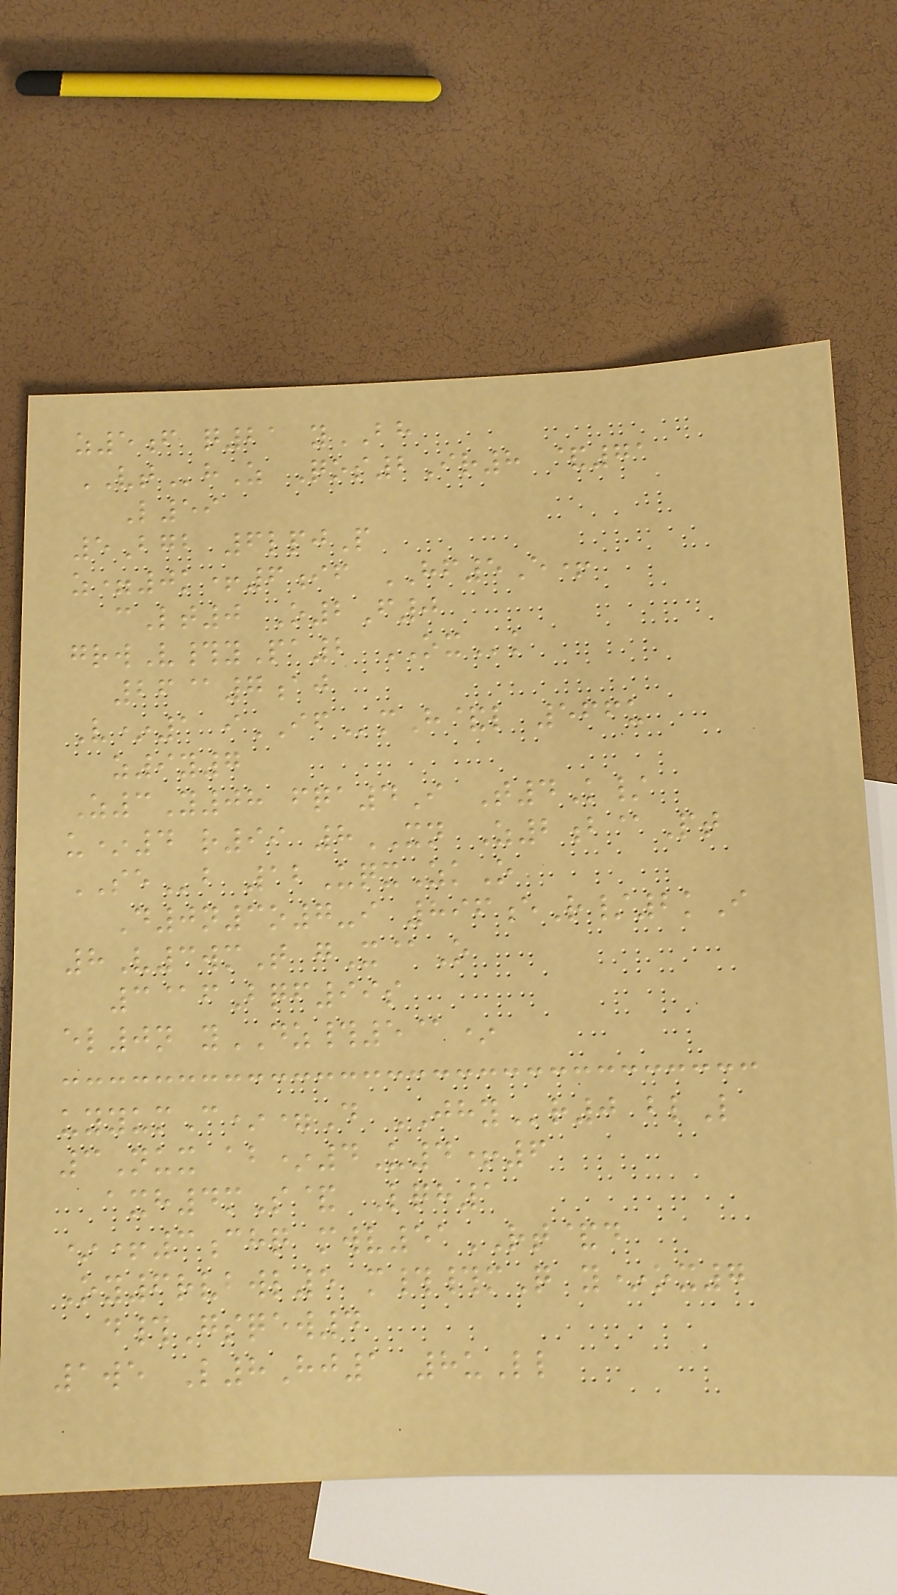z5f q21 yBH
VThZ Qos2Ir8 &71
L59
5Bgb 6lpjP
z=0k+6if HF5E+
cLt0 O2F0
grwV#yPa2 OXk
26@7aj
V*1 iIFmH&l 566u
z9y7
Z3Y08 fqa4I T4K/
u*4 r99 8XN Z2b@Pt
SEb 12UqxZkO
D0n3o7-i 896eR/2kI
8V3wmT gX@O
3@fBqf99s
el0n yDZ#5@*
uyyumC*=D JHYr0 blL
3Nux ab*4U4+6
axh4mS& Lqh1
*+3chq mwv51RT&d
Oy6rvbwl5 m##mQ y*ox7
d#Gsqew4
1we L8Hj1 8uLl
